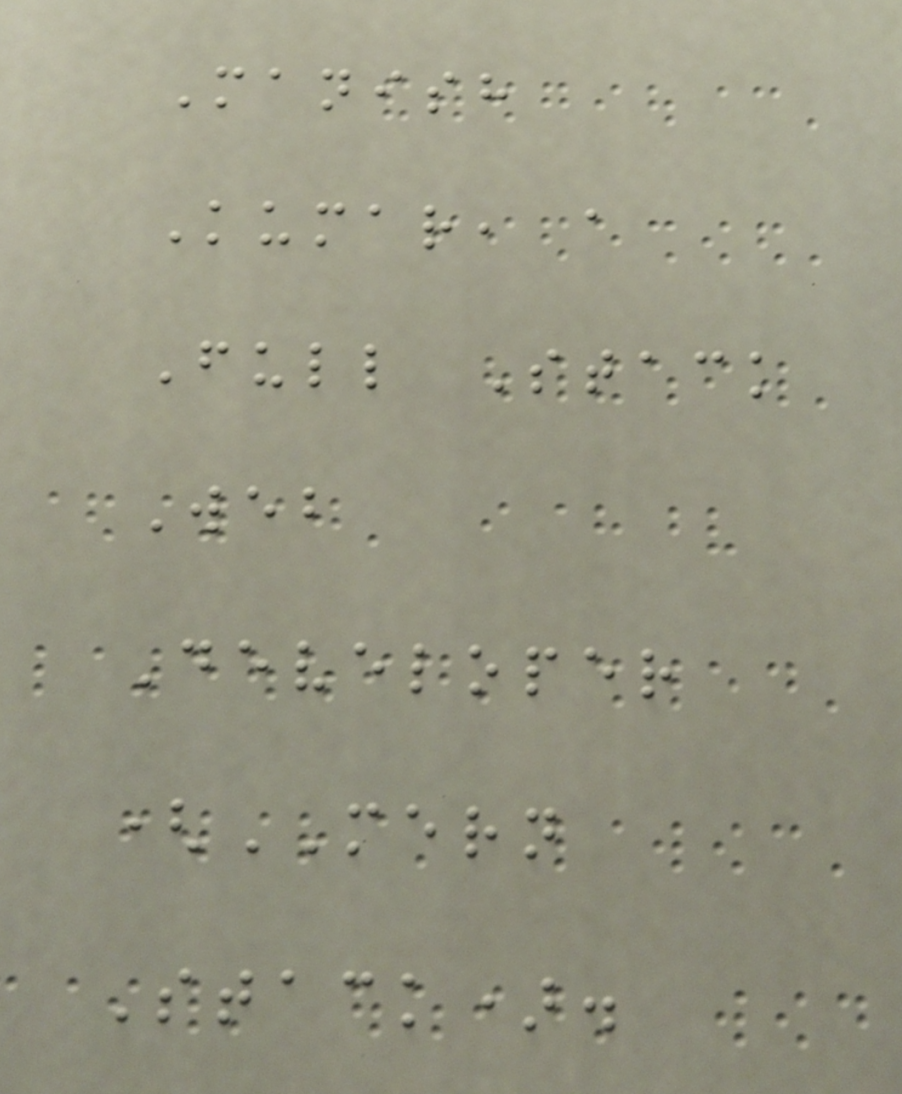Manish
Kumar, a
Full Stack
Web
Developer
(MERN
Stack).
